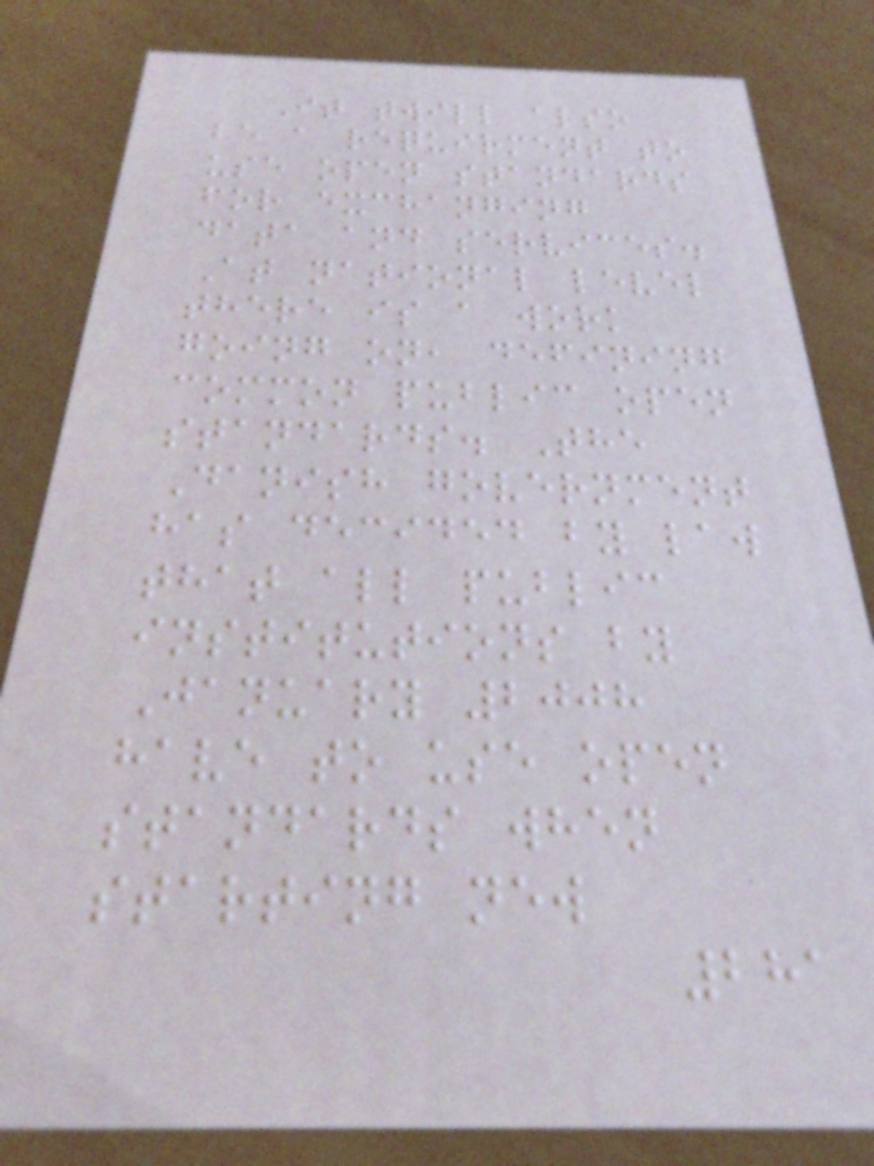It twill also
be a requirment to
use open standards
for exchanging
data and services.
At national level
there is a work
going on, defining
common public open
standards. The
Danish government
has decided by law
that all public
institutions by
January 2008
have to use open
standards when
starting new
281
